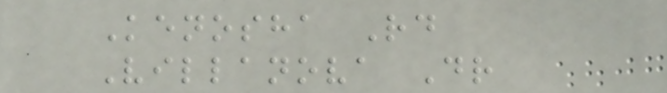Kenosha Rd
Villanova Dr
